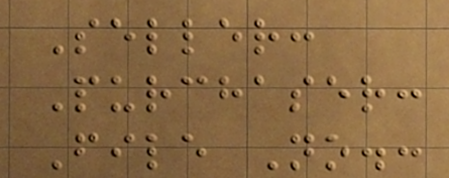Seller:
Purchaser:
File No.:
